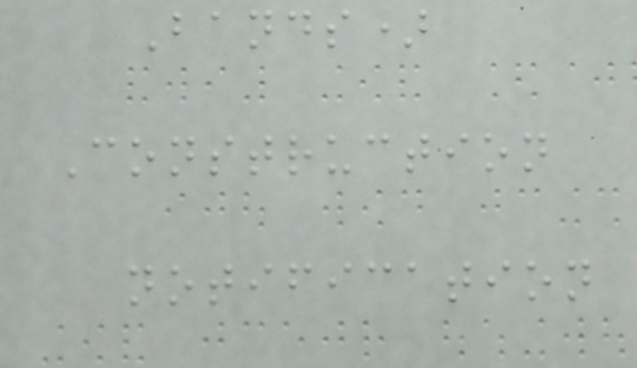Bands)
Construction
notification
